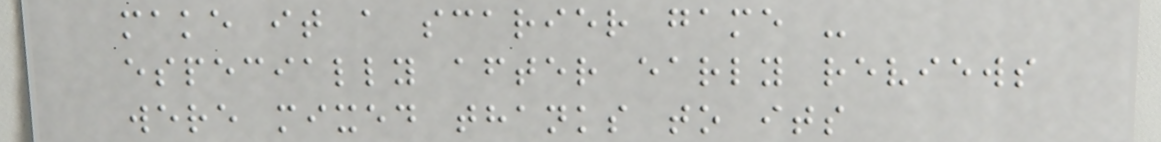make it a scarier game -
especially after early reviews
were mixed thanks to its
